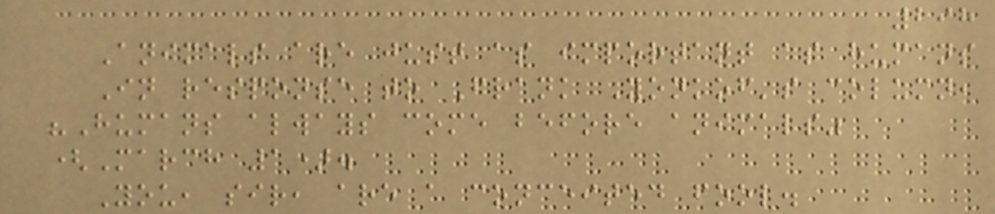298
Animals are just as important as humans
In response to Frank Yonkof's column,
"Humans always come before animals"
(March 1).
You, sir, are a conceited fool.
